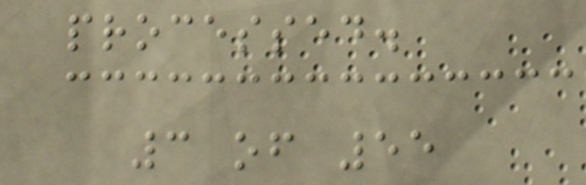processed.
3 of 55
